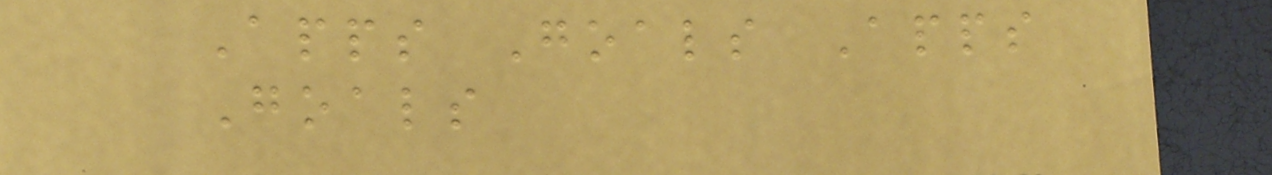Apps Goals Apps
Goals
